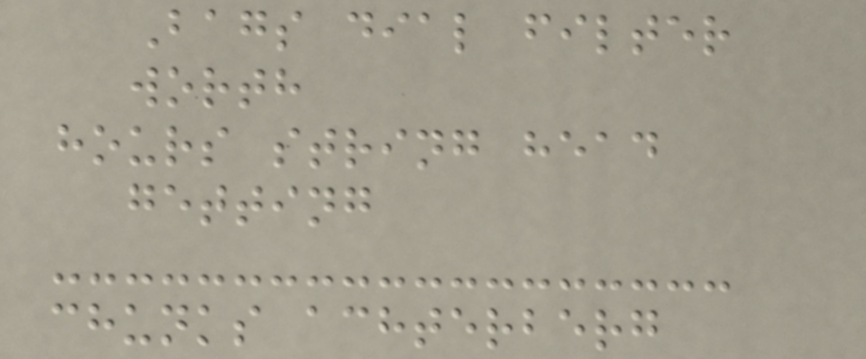Bags dial filter
worth
hours string head
getting
chunks achterberg
